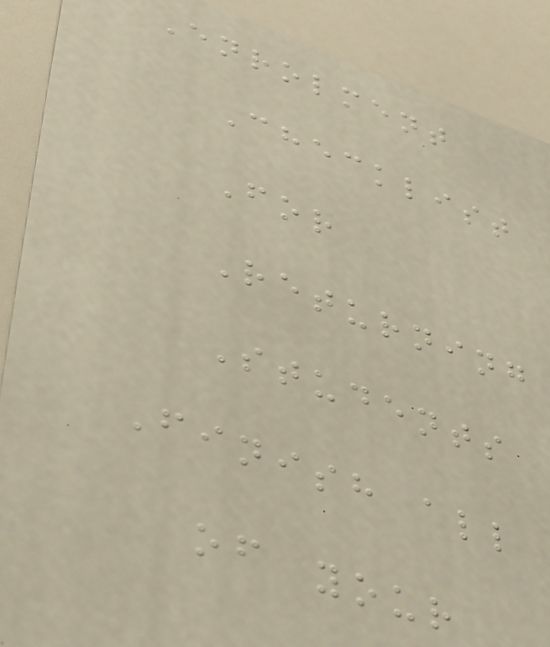Enrolment
Checklist
For
Returning
Students
Finish all
of your
